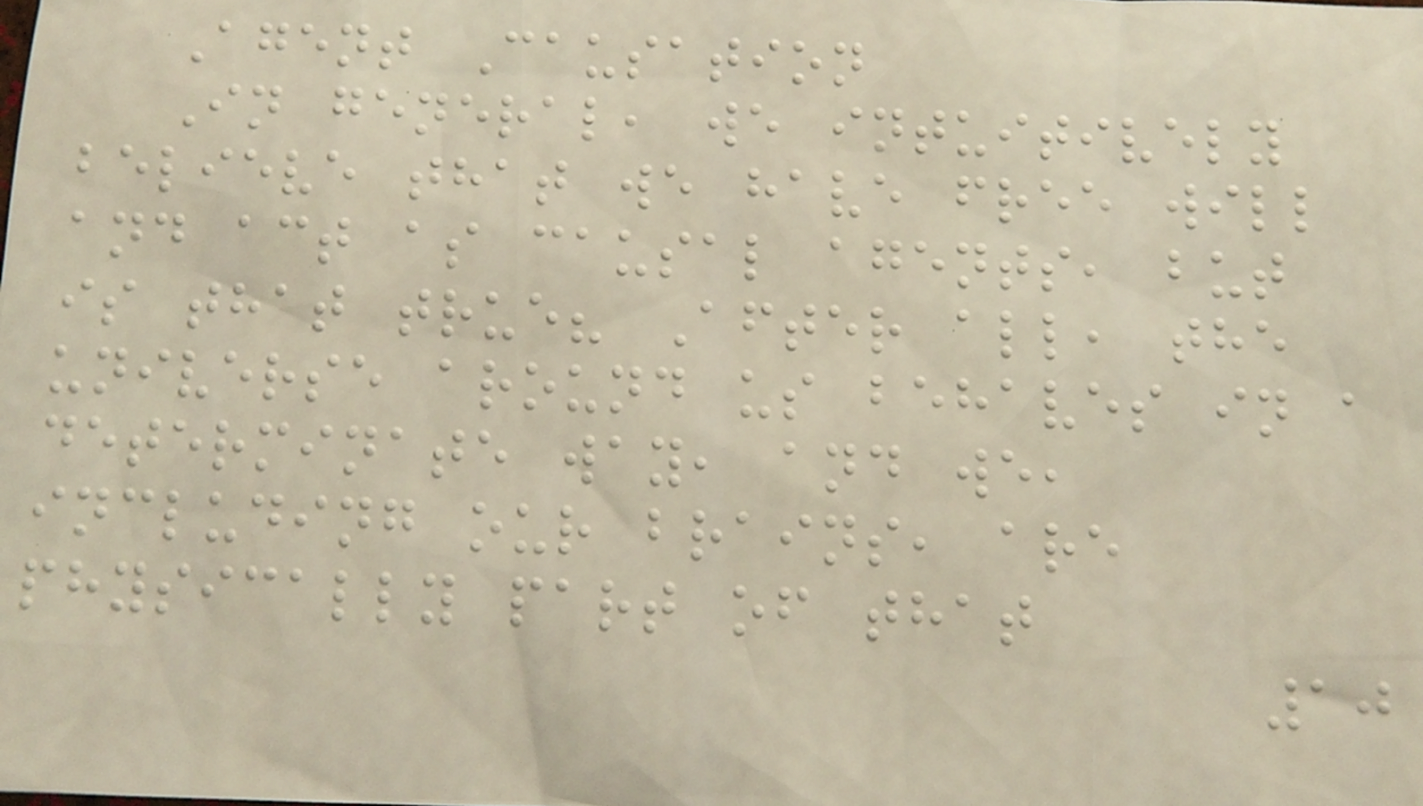Agent Causation
In general, we intuitively
believe that we have free will
and act as causal agents, but
is that true? After all, the
universe around us behaves in a
determinate way, and we,
including our brains, are
physically part of that
10
